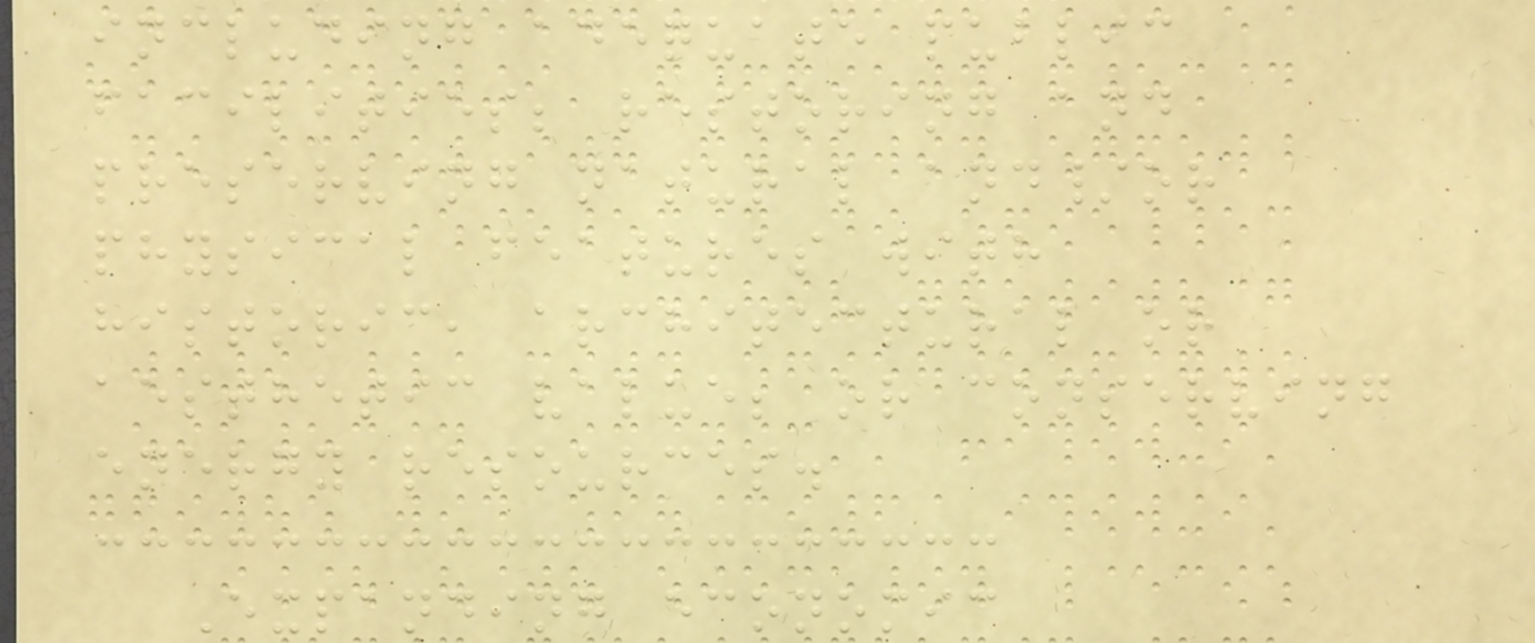including adequate public
facilities; restoring and
preserving natural and/or
physical features with
historic, architectural or
aesthetic value; or conserving
energy resources.
Expanding economic
